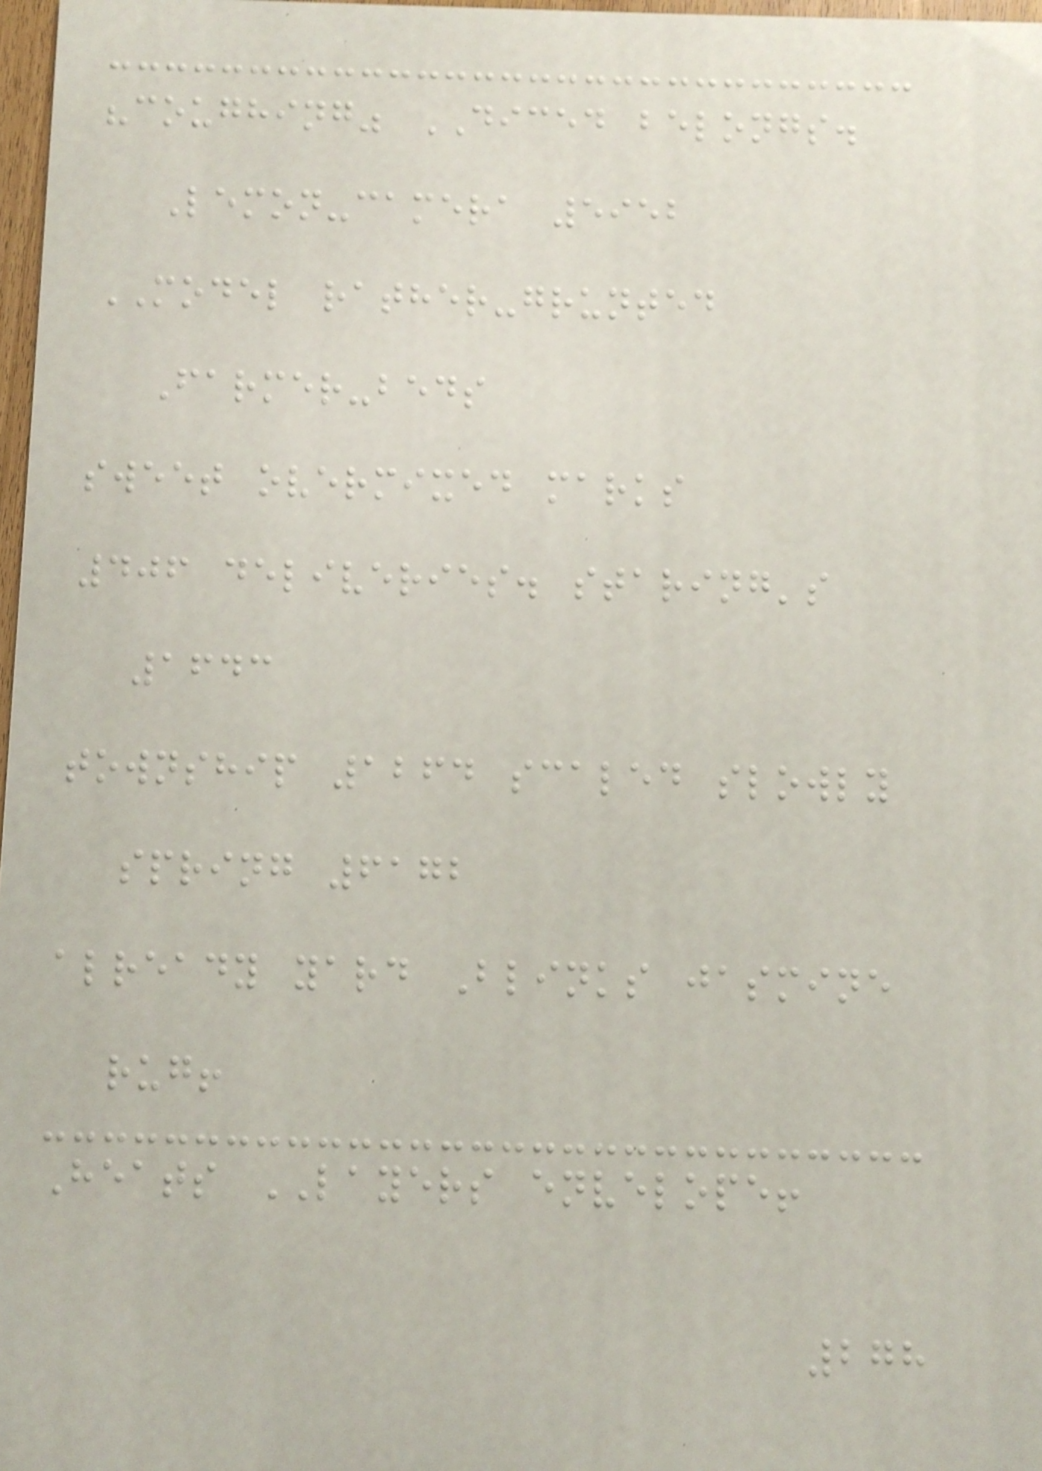"coughing" DICED belongs.
Lemon-camera 5952
MODEL rather-grunted
Farmer-beds
sweet overmixed marks
406 deliveries. staring's
1643
township 1264 scaled slowly
spring 6172
already yard Blinks jasmine
rug!
Heats LAYERS envelope!
278
